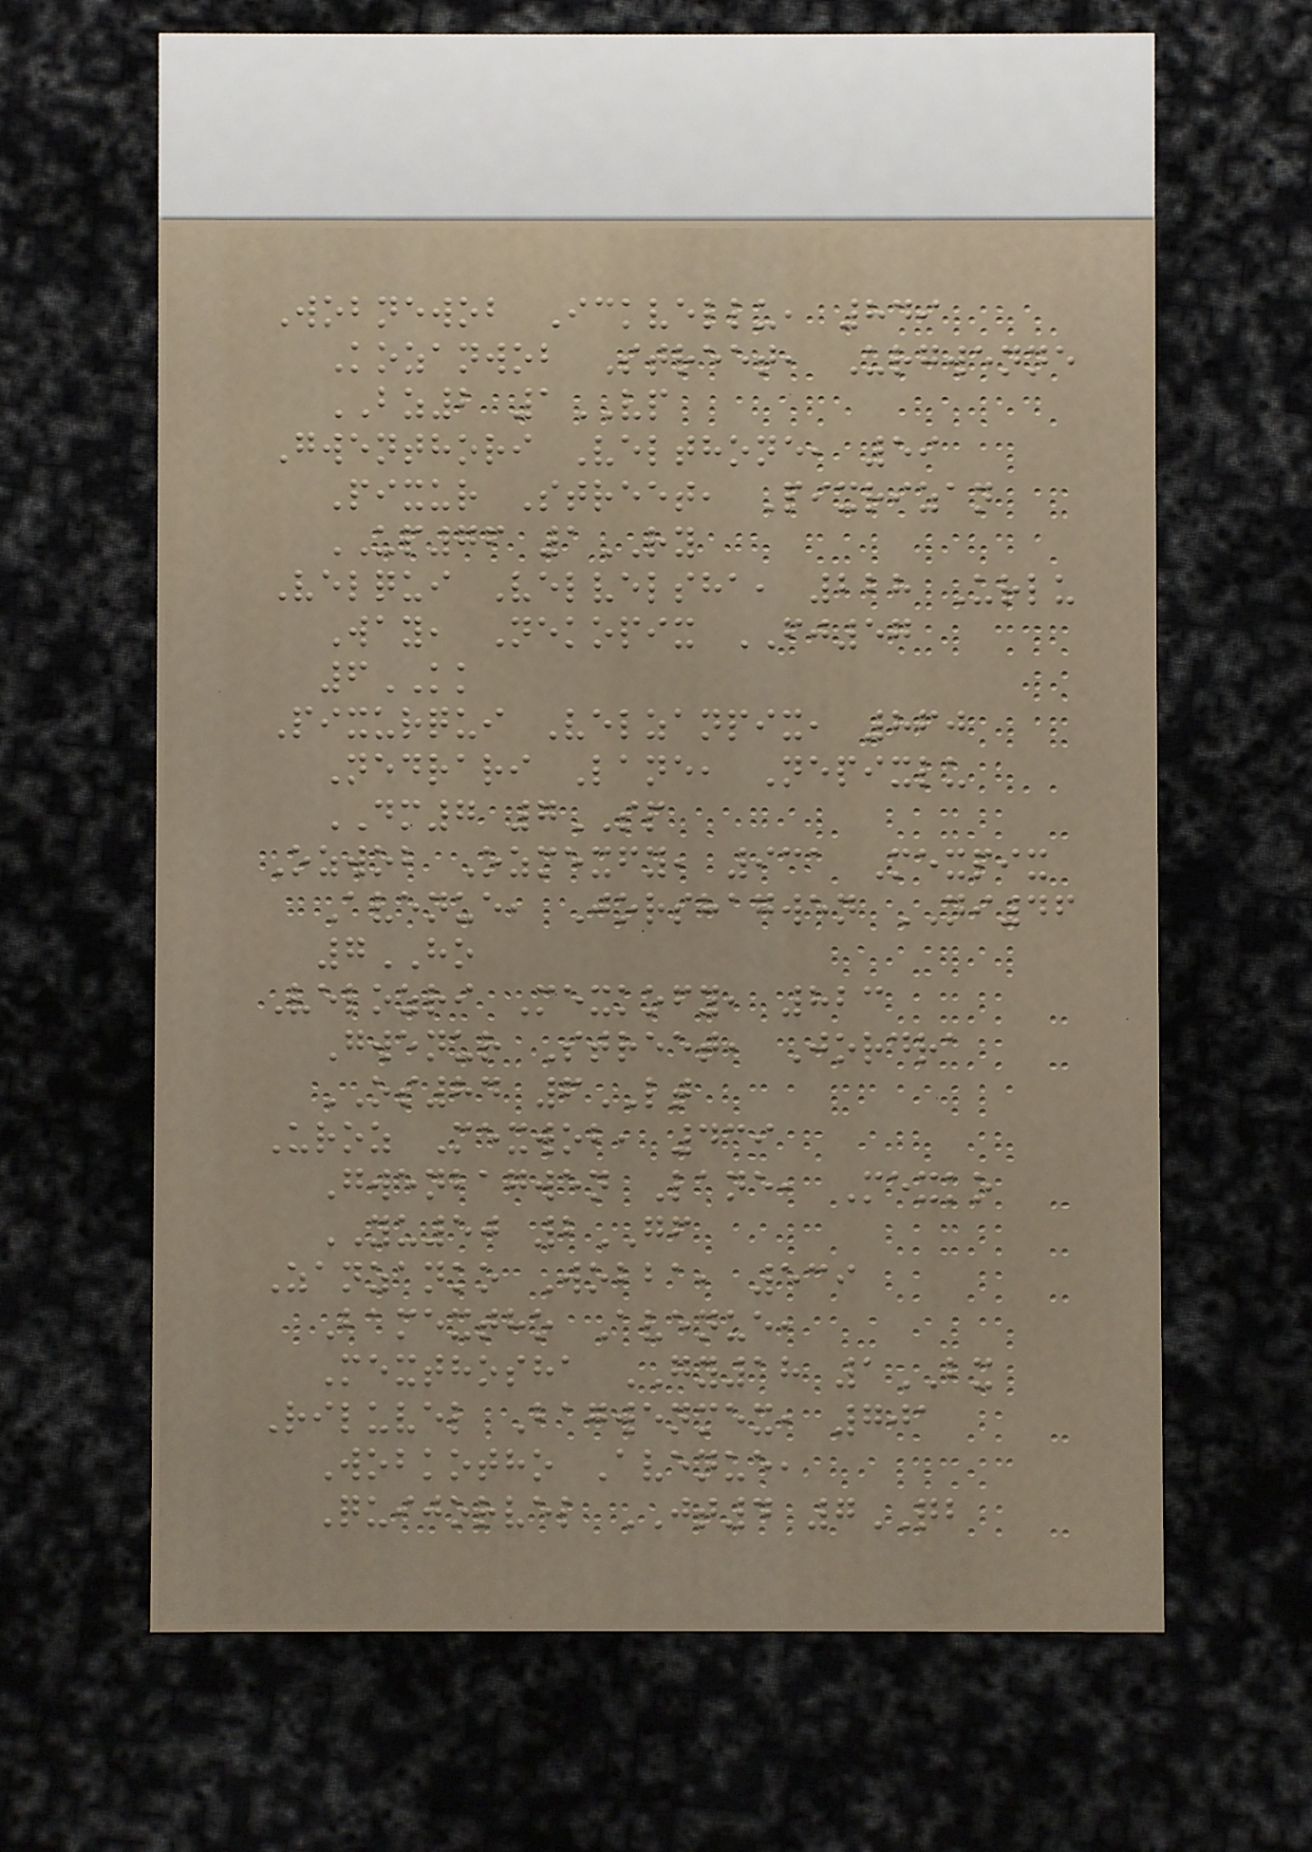Wobnewob Ickvellu, 849
Kozanwob Street, Urgwenne
BZ2 1VP
Gwenthori Velthone, 59
Pixur Street, Pixrizan
UP76 1RY
Velqui Velvelsha, 228 Urlu
Way, Nekopix FJ57
6KK
Pixurqui Velzanpix, 860
Nedrari Lane, Nepixlu
DM7 7SP
Ozwob Ozmexfy, 931 Mexpix
Avenue, Jorshagwen NI46
7HO
Velozri Mexkofy, 823
Gwenur Street, Jordra
OS84 6LT
Uroz Mexwob, 439
Gwenbagwen Lane, Mexko
YU50 2GF
Zanzanko Wobba, 539
Bamextho Avenue,
Mexthosha GY18 1BX
Riluvel Bagwenmex, 701
Wobkotho Avenue,
Quijorvel JT4 7QB
